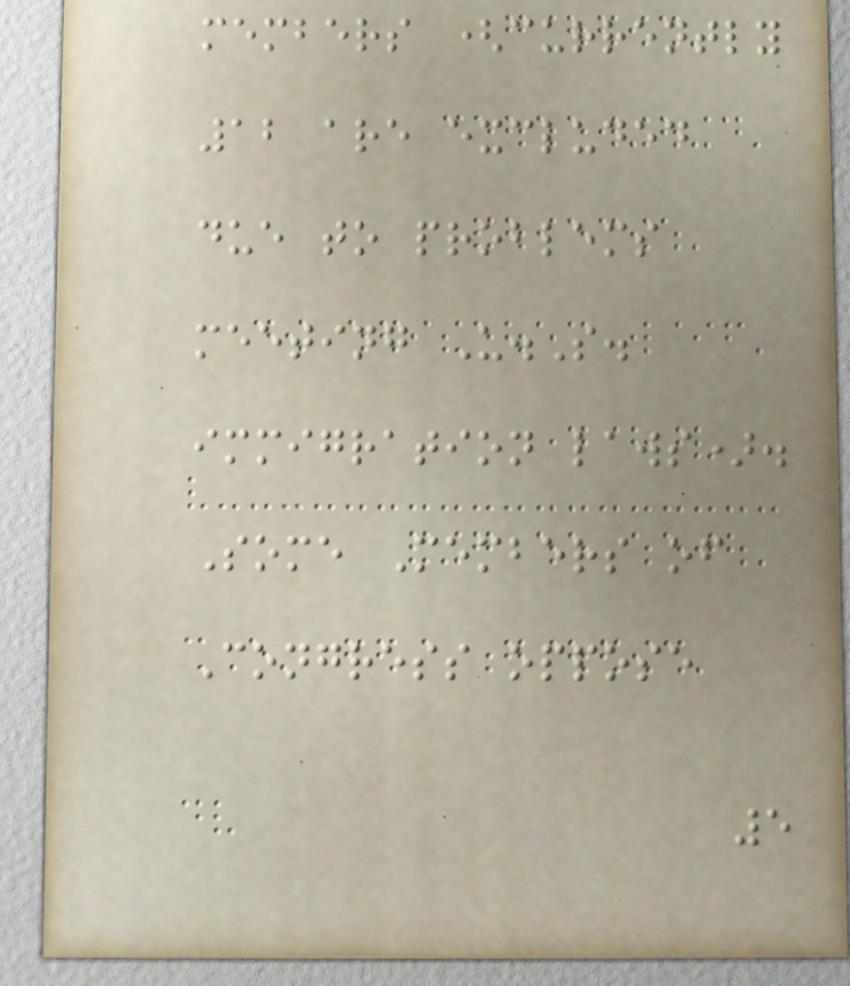members (currently
12 are excluded
due to problems
meeting U.S.
immigration laws).
Some Members of
Congress oppose
5
